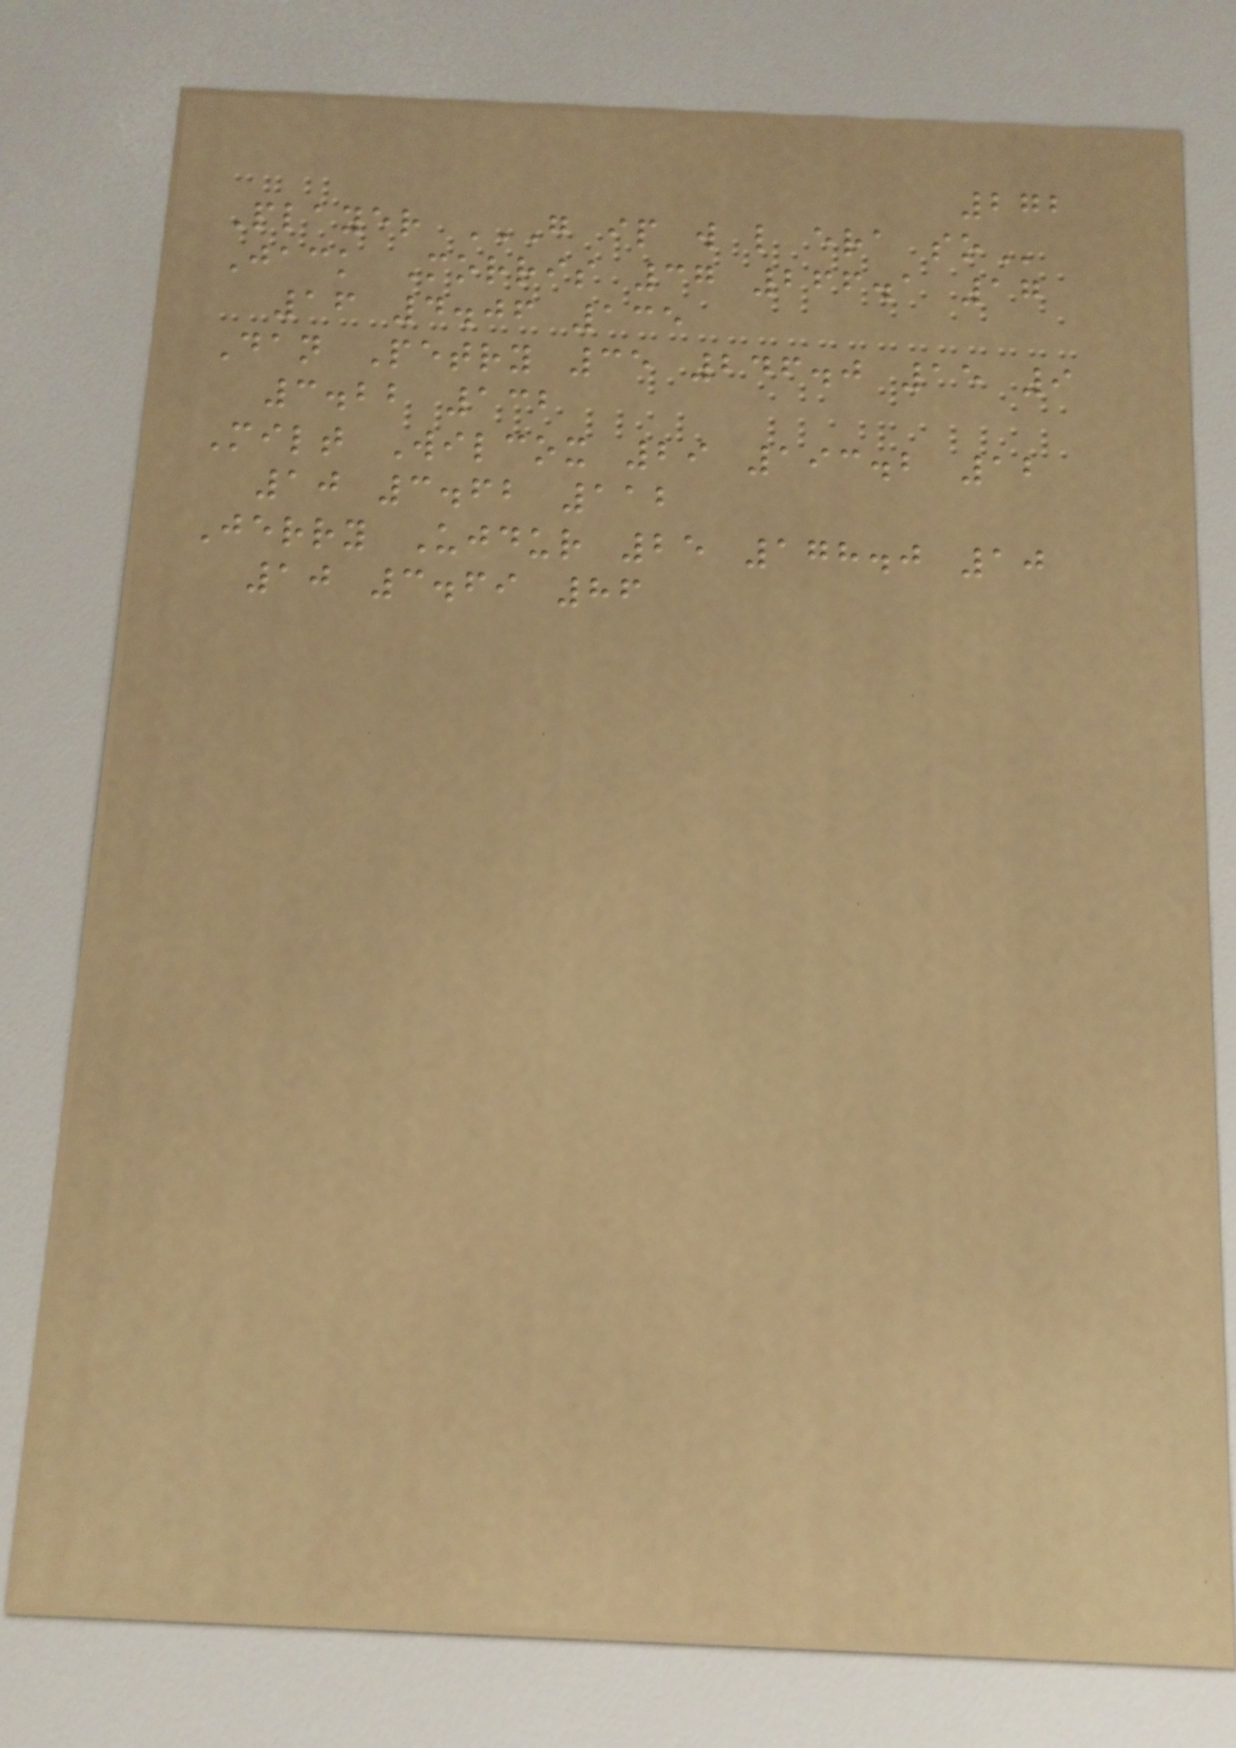272
Player G IP W L ERA SO
Jack Morris 37 266.1 17
16 4.06 135
Dan Petry 35 246.0 15 9
3.22 132
Milt Wilcox 29 193.2 12
10 3.62 112
Jerry Ujdur 25 178.0 10
10 3.69 86
